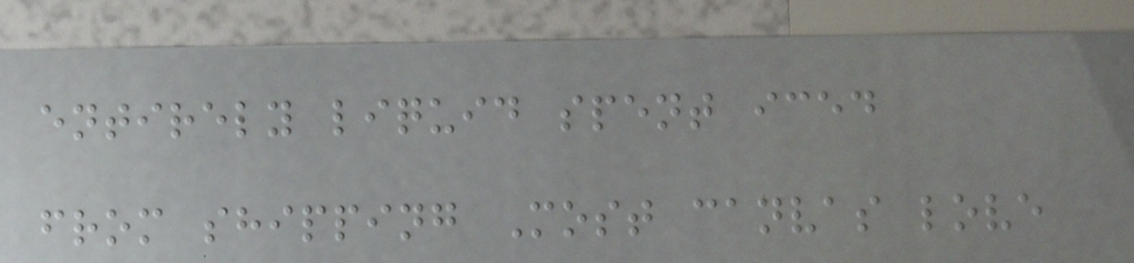entirely liquid spent iced
from shipping Most canvas love
